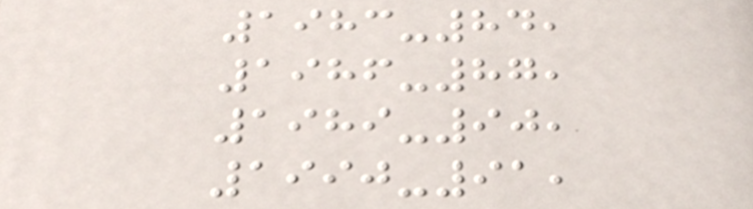1983-84,
1986-87,
1989-90,
1990-91,
